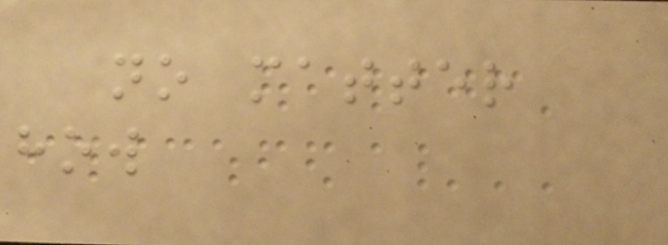no matter
how
